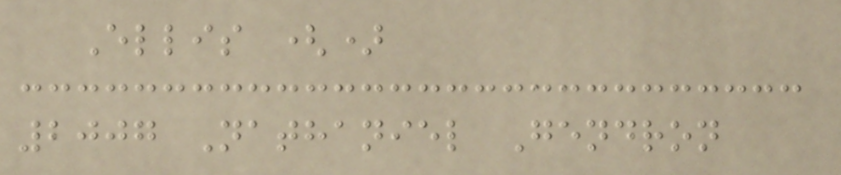Ellis ()
2007 Nathaniel Gendron
